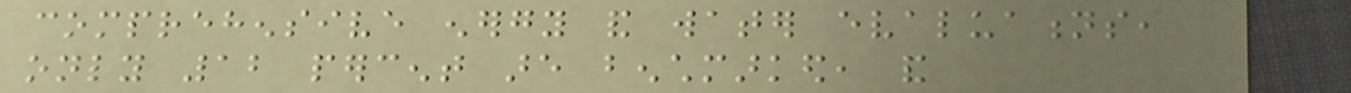comprehensive energy and water evaluations,
only 12 percent are benchmarked, and
